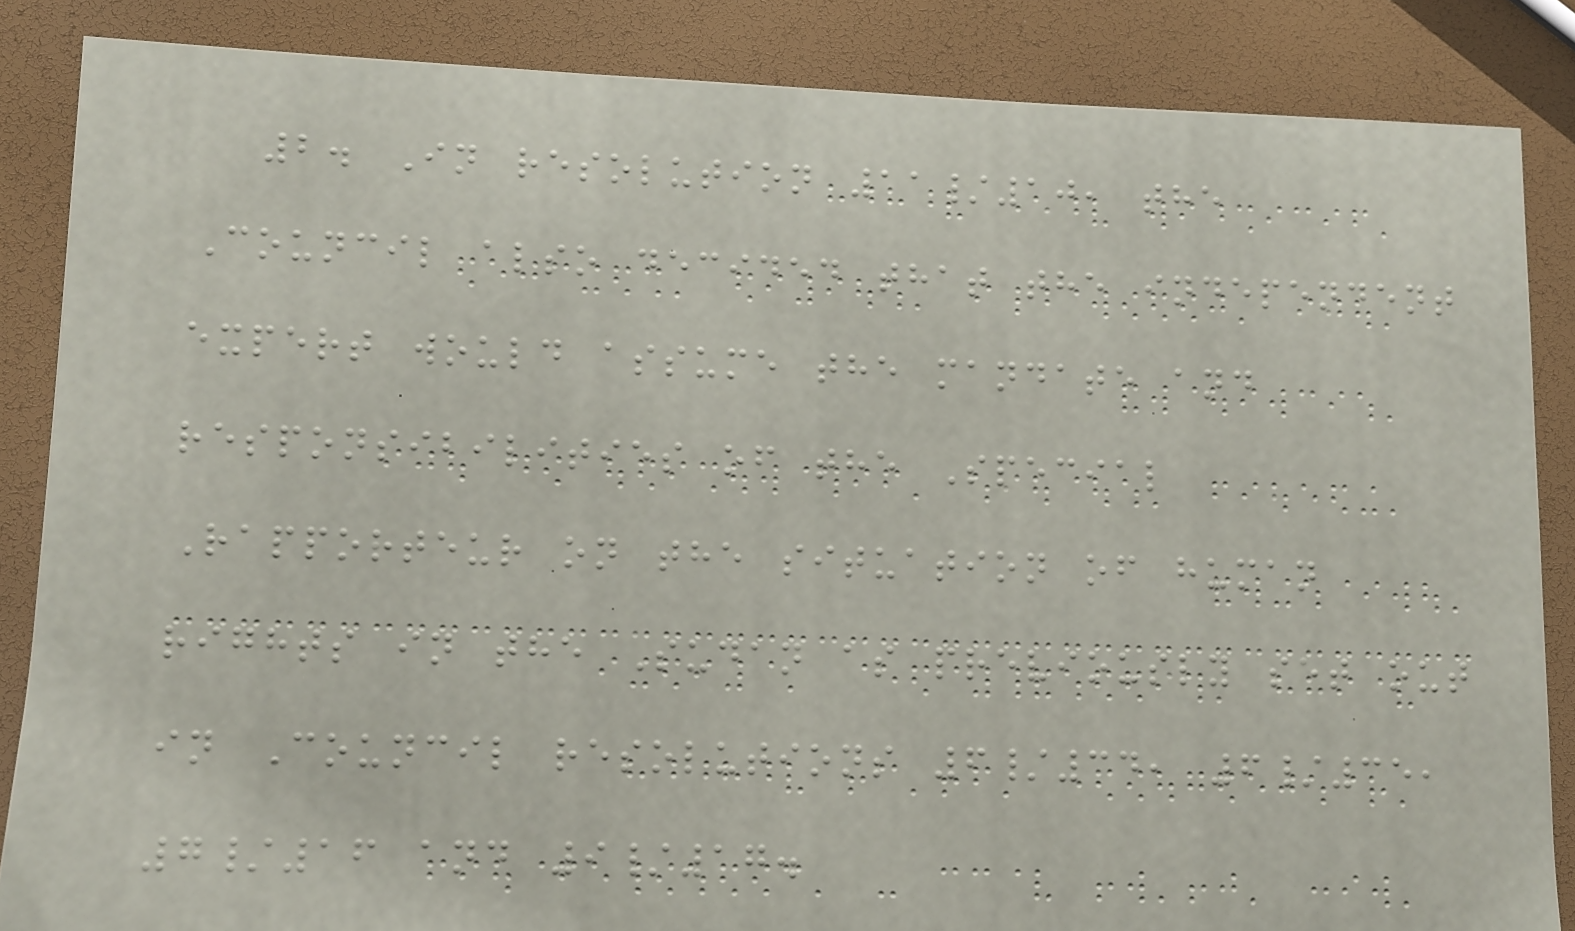2. In resolution 11/10, the
Council also decided that the independent
expert would assume the mandate and
responsibilities of the Special
Rapporteur on the situation of human
rights in the Sudan as previously set out
in Council resolutions 6/34, 6/35,
7/16 and 9/17.
